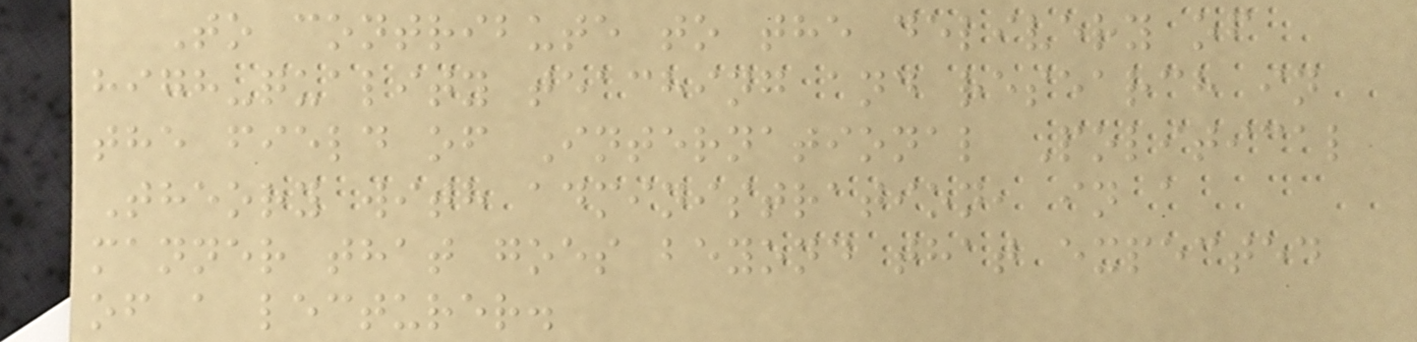To contribute to the delivery of
high-quality teaching and research in
the field of International Political
Theory with administration, in a
manner that goes beyond that expected
of a lecturer.
